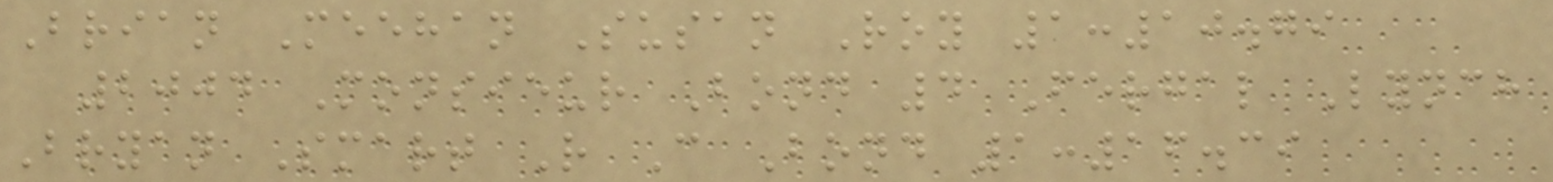Brian Meehan Susan Roy 1:10.79
2004 Monsieur Bond 4 Fergal Lynch
Bryan Smart R C Bond 1:16.39
